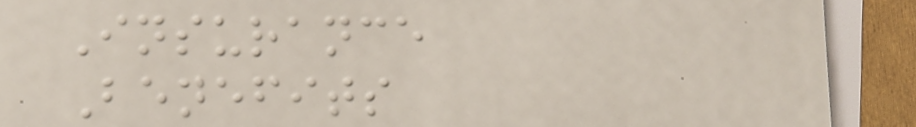Insurance
Benefits
